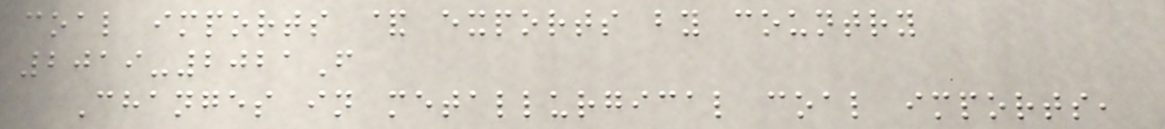coal imports & exports by country
2019-2021F
Changes in metallurgical coal imports,
